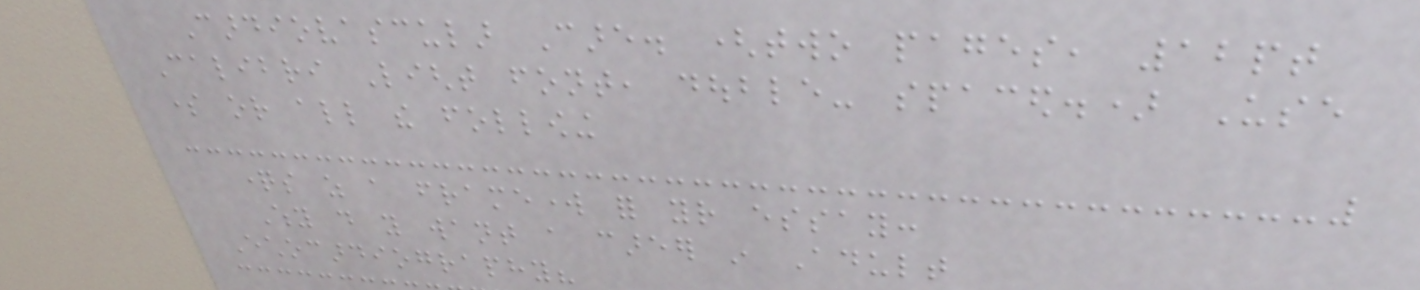Cardiovascular Care. (two pages, 12pt
Calibri Light font, double- spaced.) Use
some or all the following
questions as a framework for your essay:
Why do you want a career in Adult
Echocardiography?
